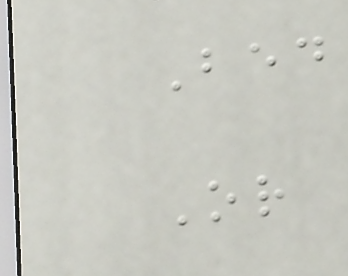Bed
Or
